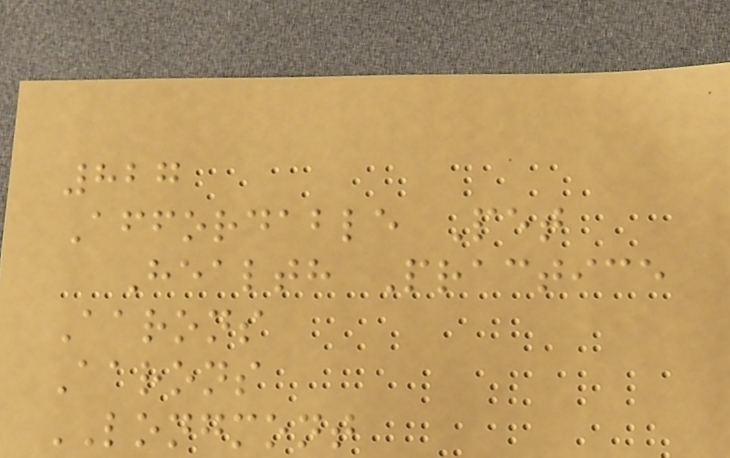827
Affordable Pet
Health Practice
Aarons
Aarons
LONGMONT
